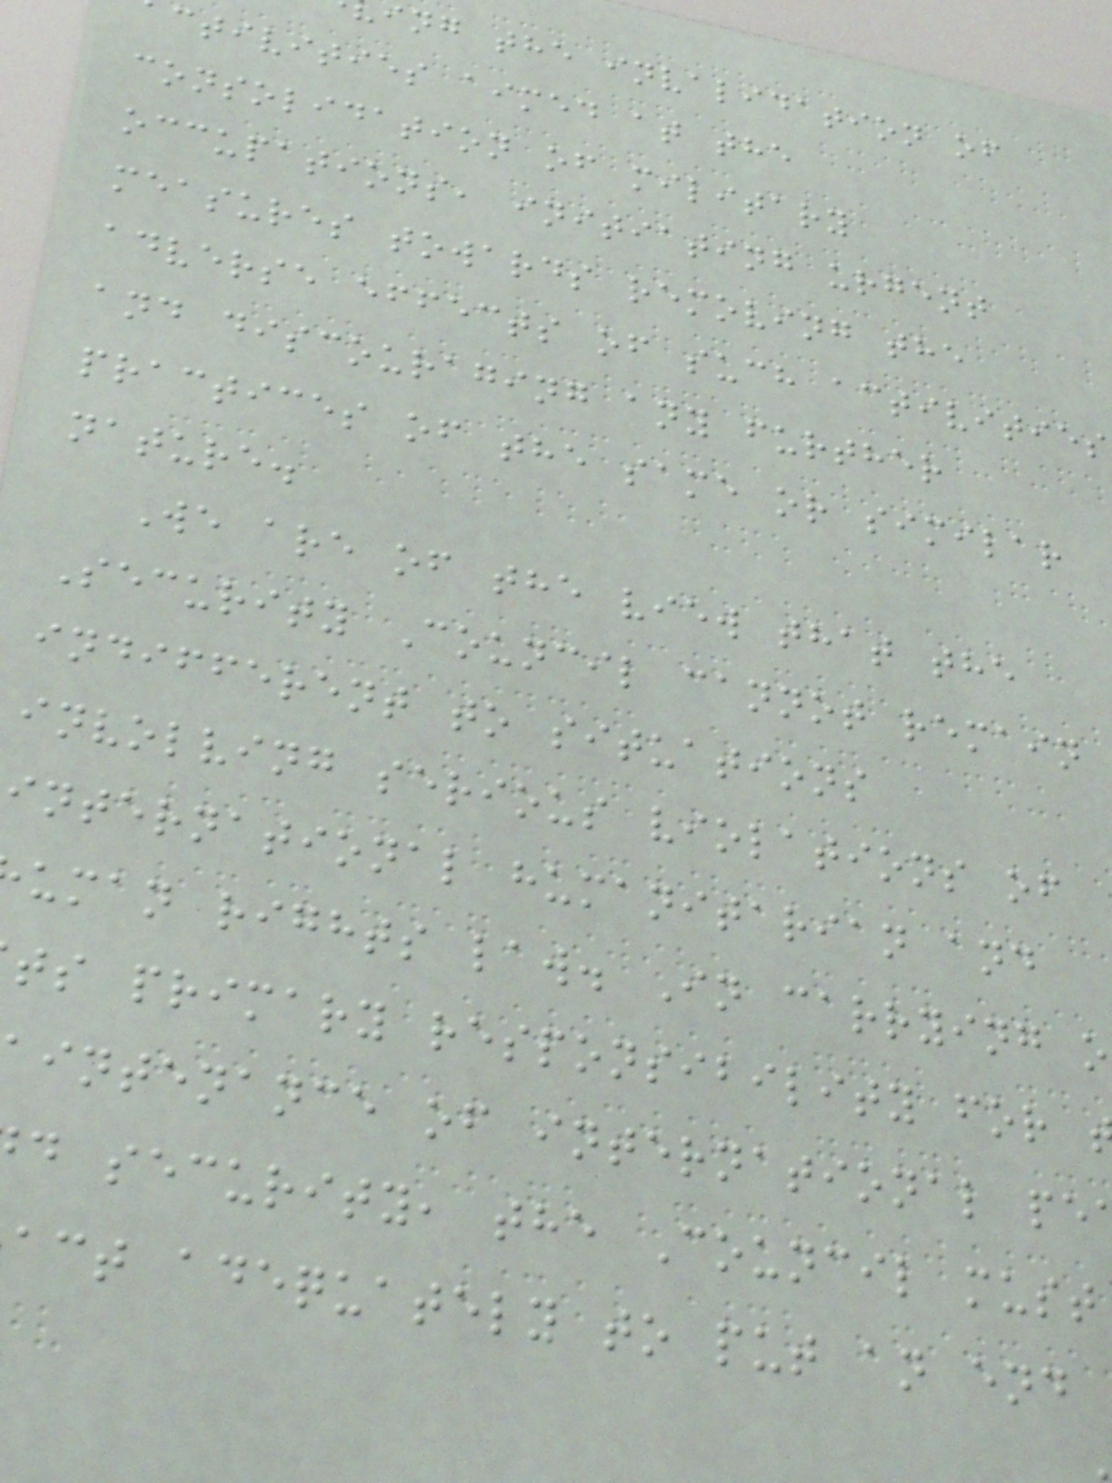ing the invalidation of
ctivities aimed at the
consolidation of military
occupations, initiating urgent
measures towards removing the
adverse effects of such activities
and discouraging any further
practices of the same or similar
nature.
We are of the view that the
Security Council cannot remain
indifferent to situations
involving serious violations of
international humanitarian and
uman rights law. In carrying o
ts primary responsibility for
intenance of international pe
d security, the Council must
act adequately to put an end
